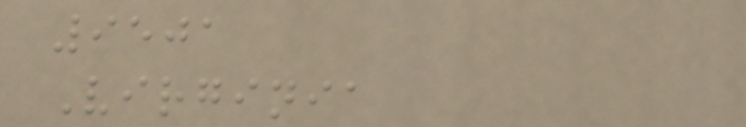9501
Virginia
